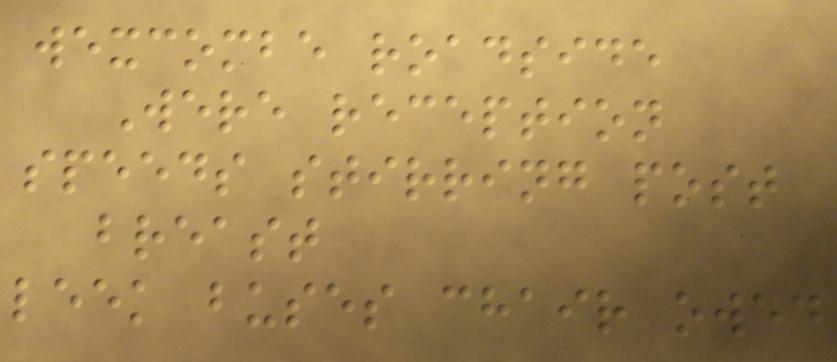wexcombe roadside
Were reception
speeds stirring post
breast
leek buses chair owed
